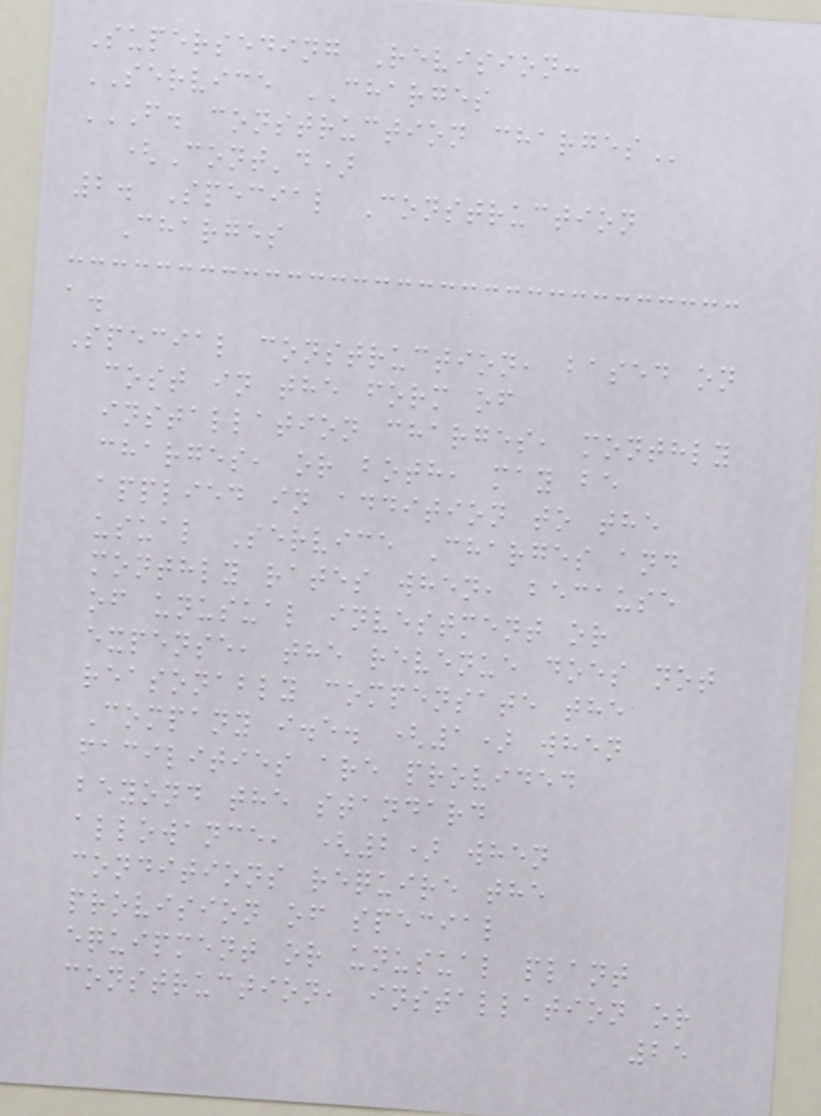Superseding Revision:
SERVICE CHARGES
F. CONSTRUCTION CHARGES
(Cont'd)
2. Special Construction
Charges
a.
Special construction, based on
cost in the form of
installation charges, monthly
charges, or both, may be
applied in addition to the
usual Service Charges and
monthly rates when, because
of unusual investment or
expense, the revenue does not
reasonably compensate the
Company i.e. (1) when
facilities are provided
beyond the standard
allowance, (2) when
conditions require the
provision of special
equipment or unusual plant
construction, installation or
25
